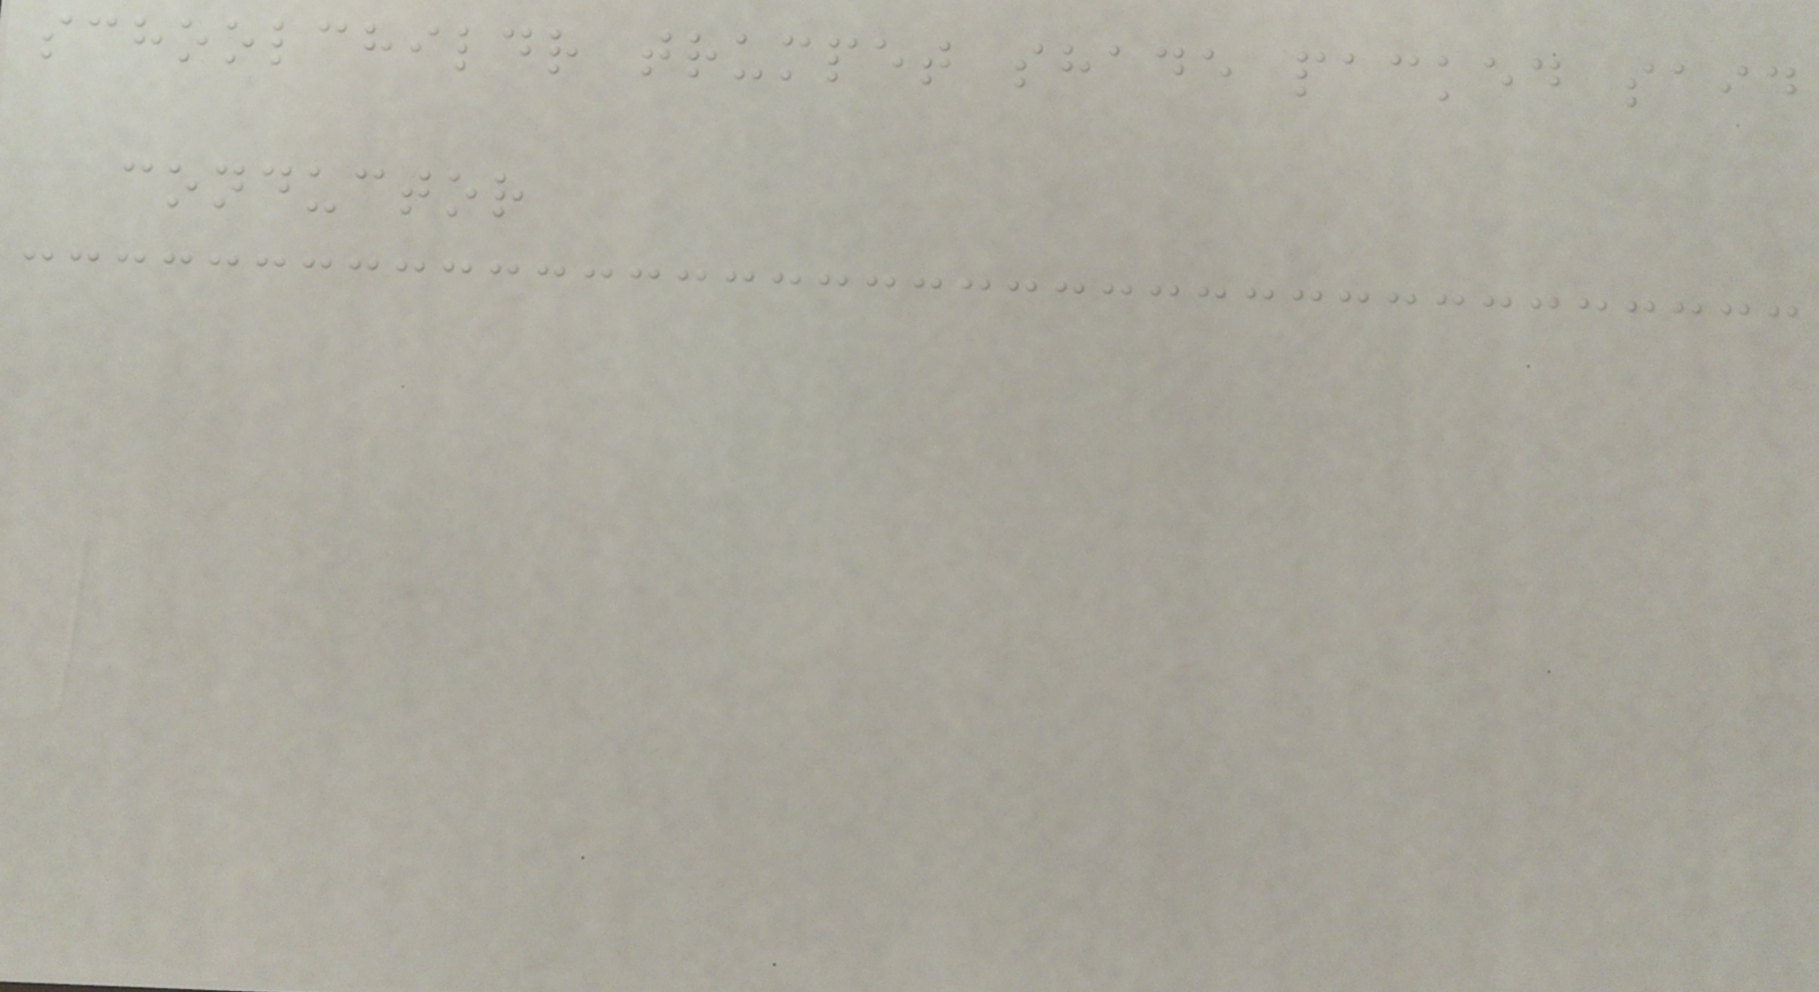schoolchildr trumpet shade packed said
conductor
